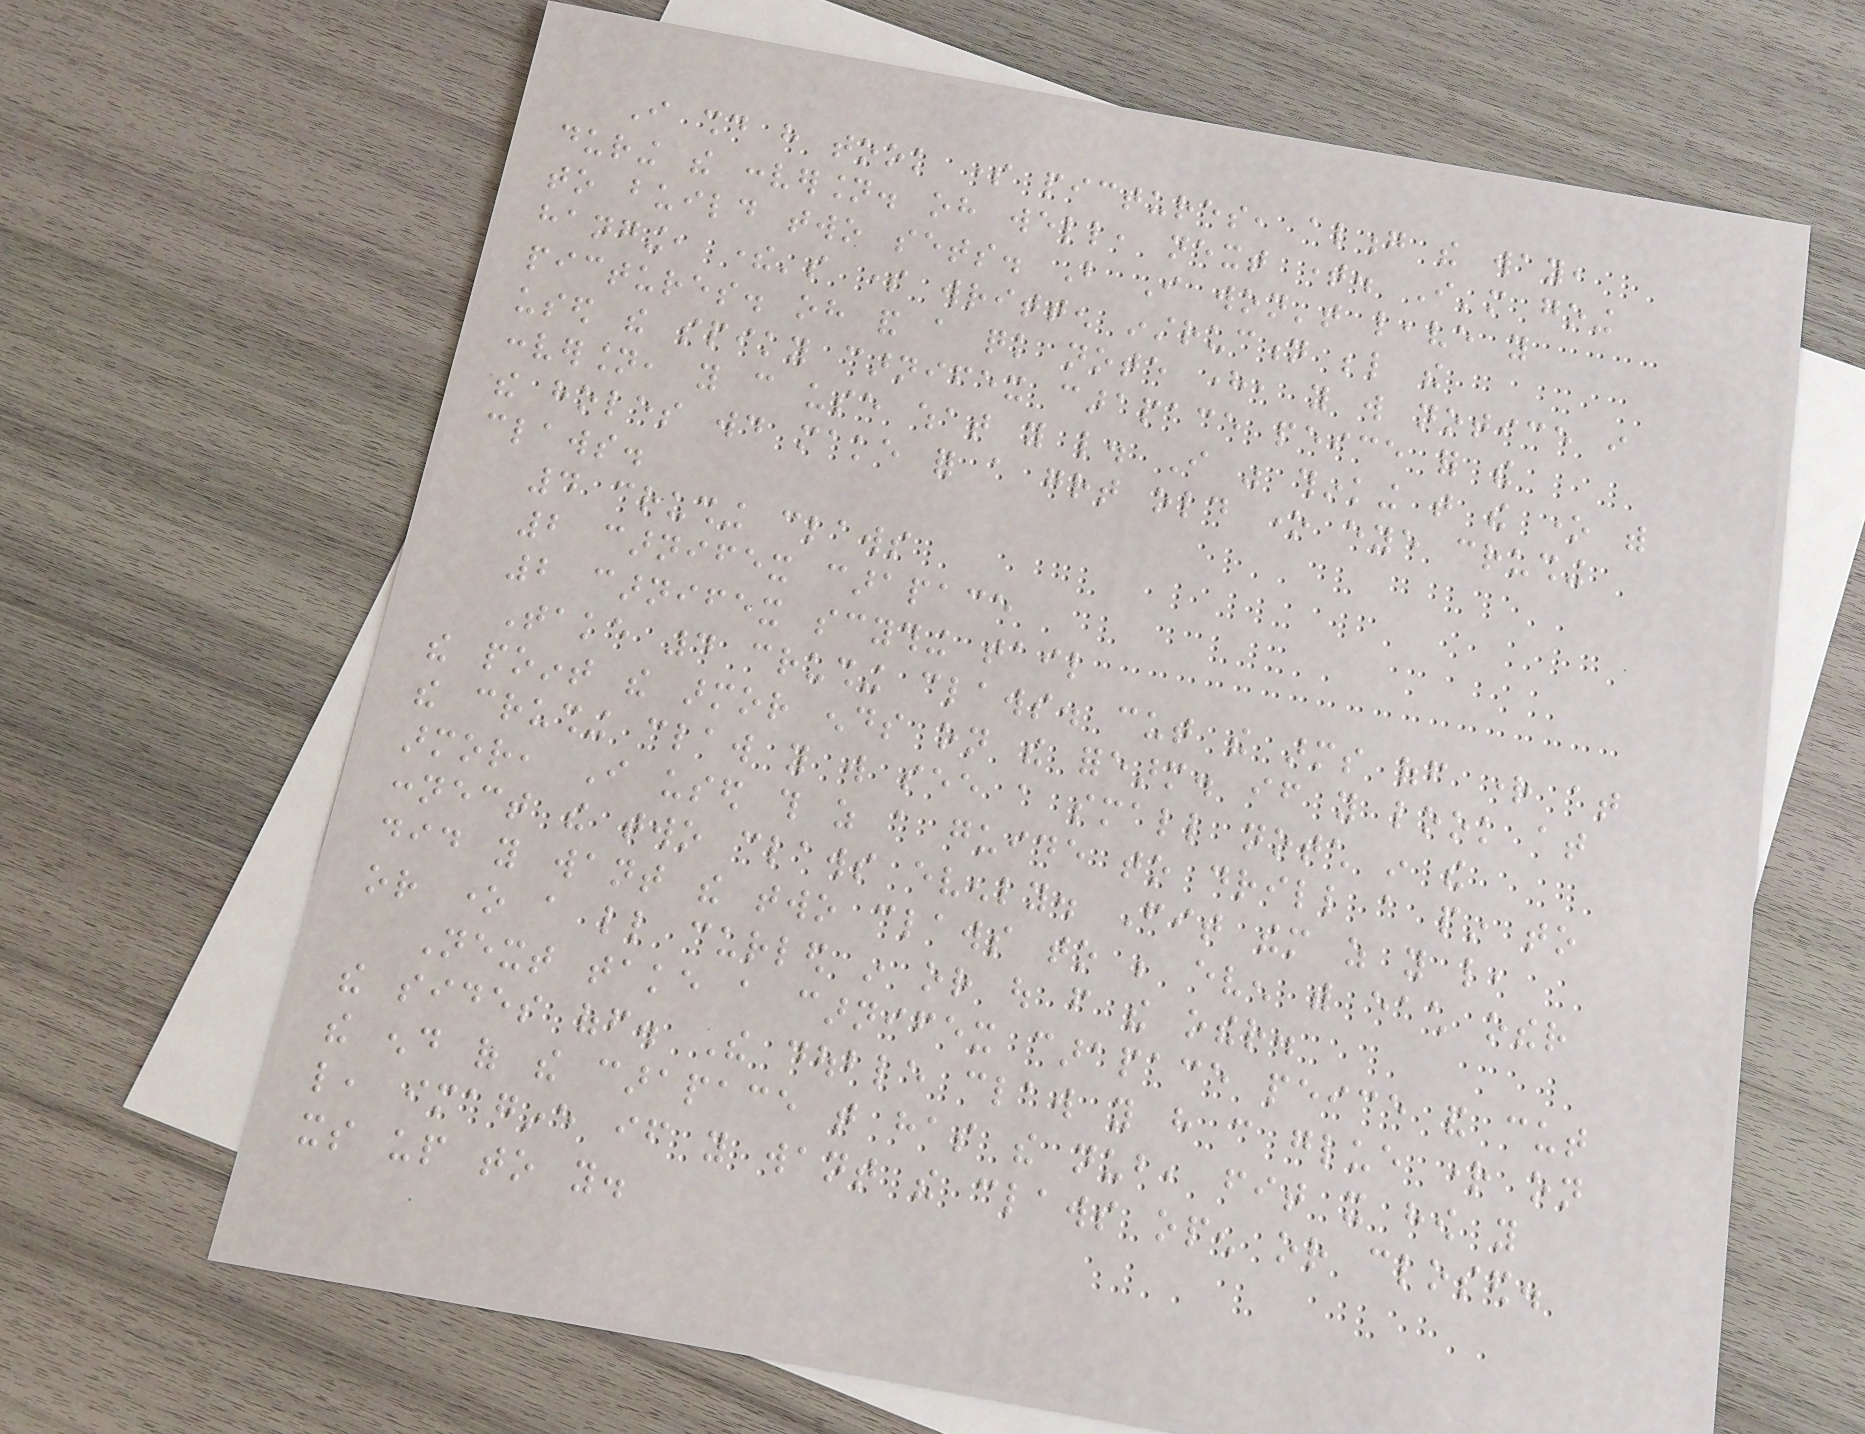I should have took some pictures, along the way,
during the conversion. oh well, next time. I'm going
to build two sets. But I won't leave you
hanging, there's some written instruction below the
pictures. oh and a quick note here, you will notice i
used the spiky carnifex carapace peice for the
conversion, you can use what you like. I was thinking that the one with
the holes would make for a great old one eye crushing
claws.
4 crushing claws
2 carnifex carapace
2 carnifex scything tail
Take 4 crushing claws. cut the arms off right at
the point the armor ends on the forearm. if you look at
the crushing claw you will see a small notch in the
armor, I used this as a guide to drill a pin to
connect the two claws evenly. Fit them as you like,
did you want the two claws to be even with each other
or one a little curled in or out from the other.
Next take a carnifex carapace peice and cut
the sides off. The double claw you have can glue right on
the end of the carapace that has the nub, fit it how you
like, imagine if you want the claws open or closed.
its up to you.
